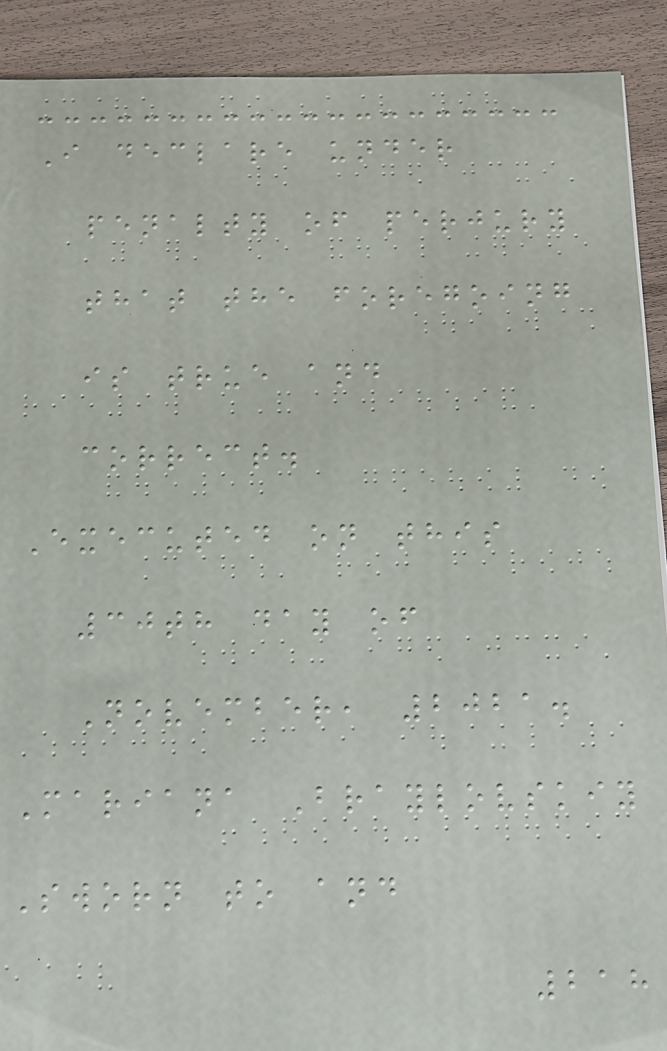I declare under
penalty of perjury
that the foregoing
is true and
correct.
Executed on this
30th day of
November, 2021.
Mariana Braylovskiy
Sworn to and
218
